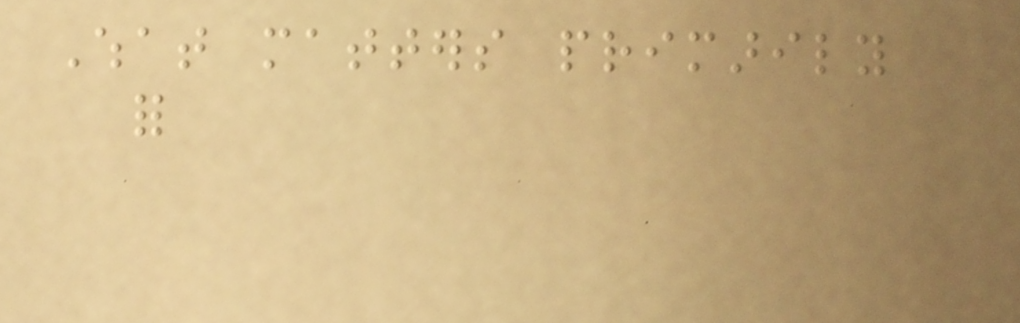What matters primarily
for
